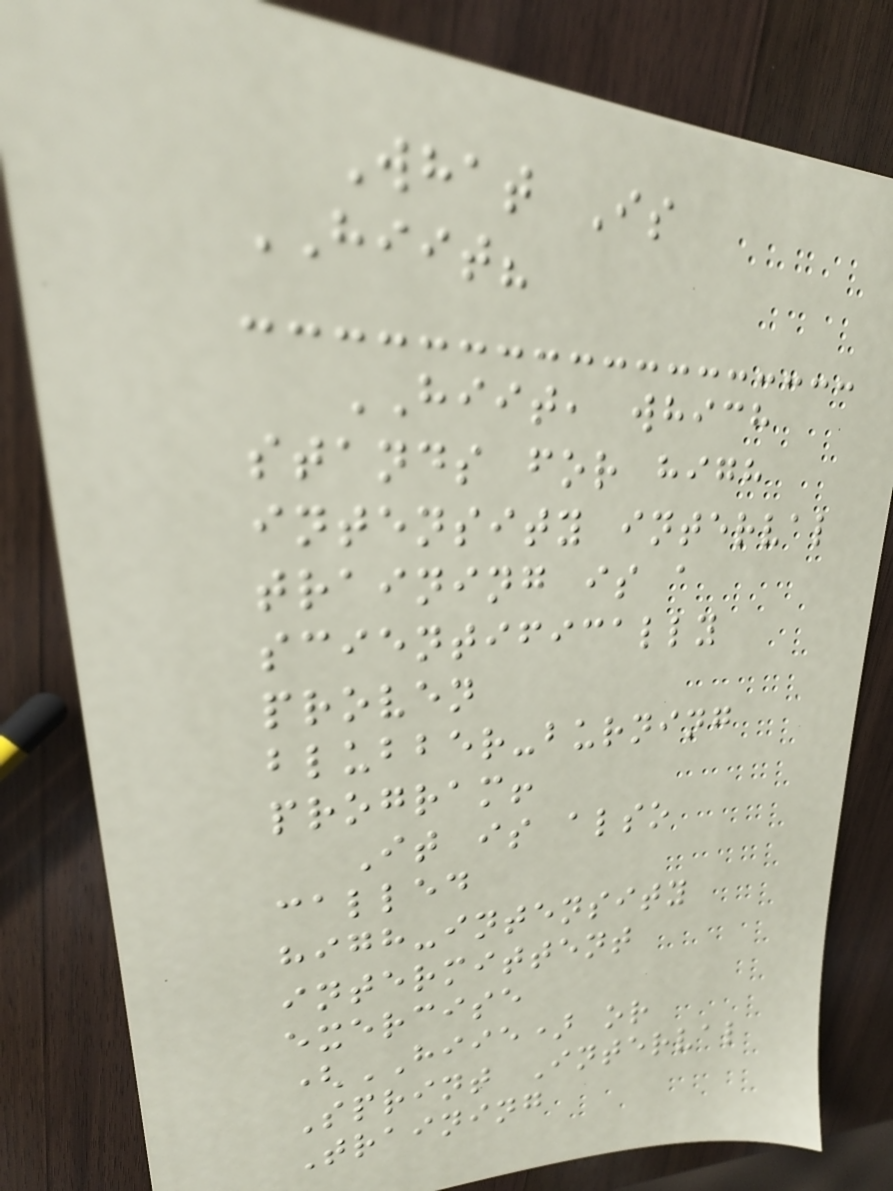What Is
HIIT?
HIIT, which
stands for high
intensity interval
training is a
scientifically
proven
blubber-burning
program!
It is also
called
high-intensity
intermittent
exercise
(HIIE) or
Sprint Interval
Training
